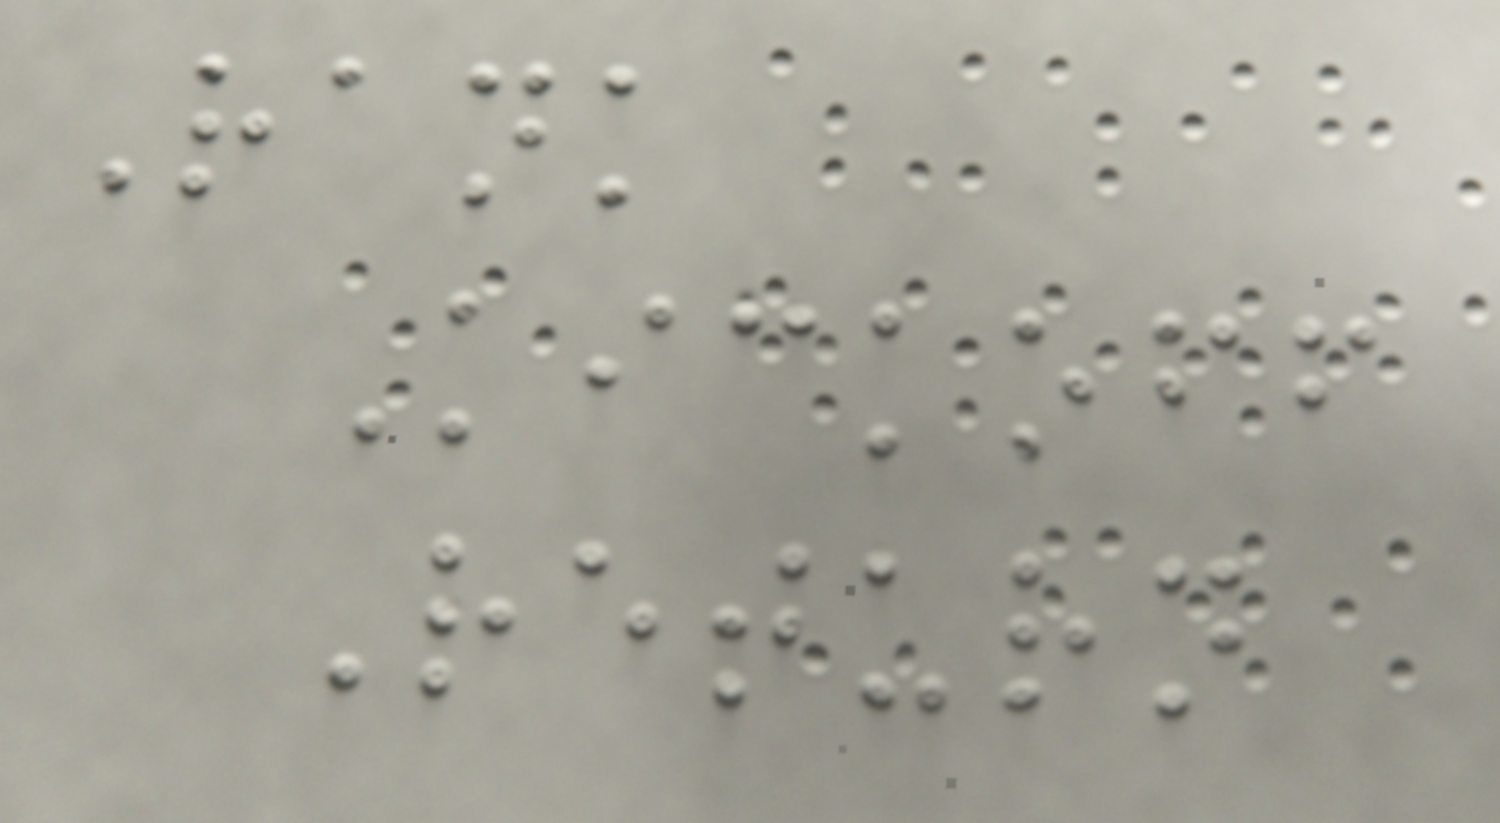Rank
Kickoff
Return
